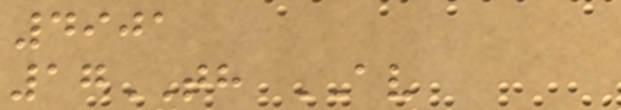4901
17TH AV
